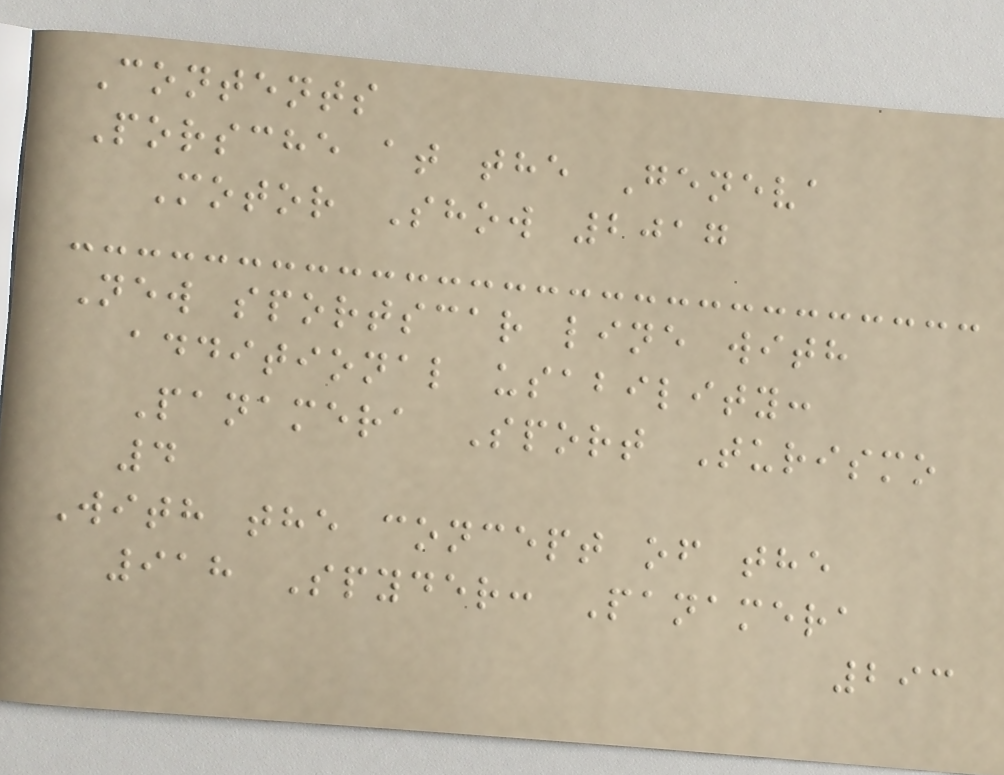Contents
Porsche at the Geneva
Motor Show 2017
New sportscar line with
additional usability:
Panamera Sport Turismo
4
With the concept of the
918 Spyder: Panamera
293
